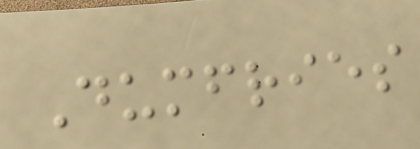Dumfries
